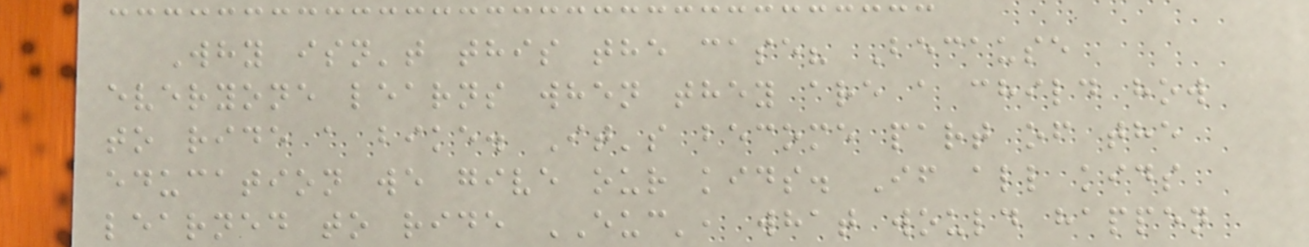Why isn't this the case? Because
everyone learns when they are a child how
to ride a bike. It's become part of the
education we give our kids. If all kids
learned to ride EUC', what would happen
